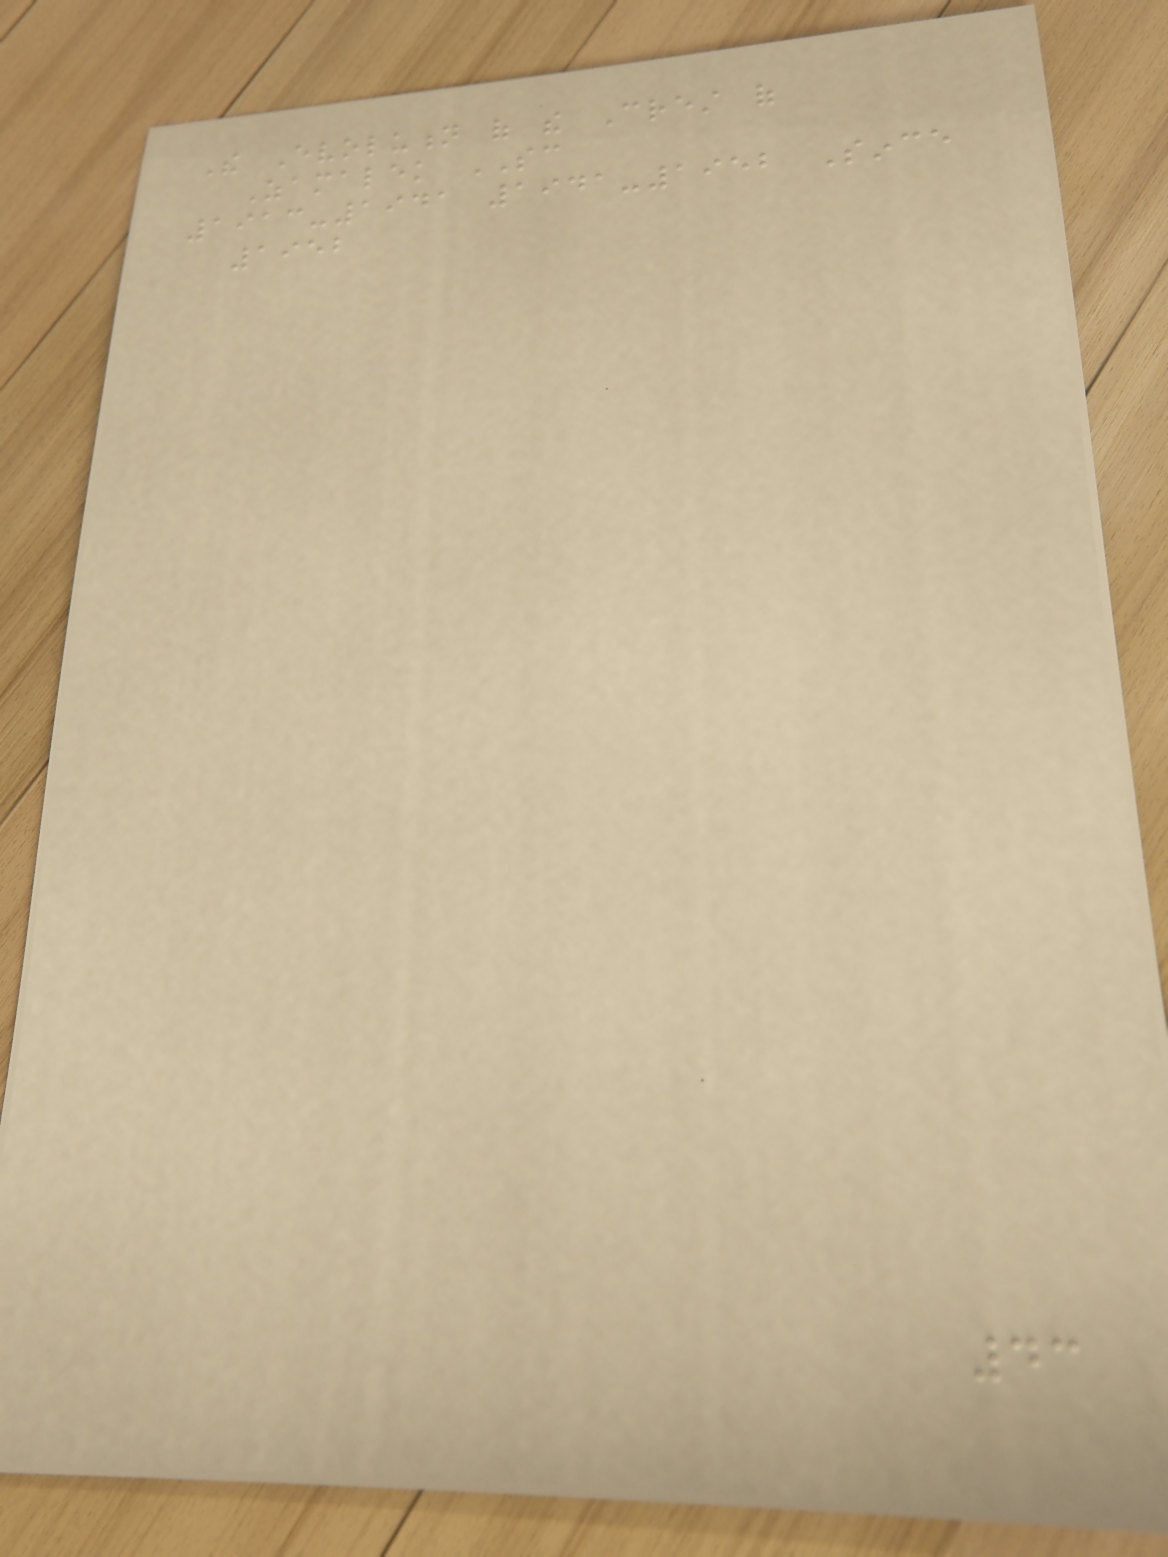The Evolution of the Crest of
Zamalek SC
1913-1941 1941-1952 Since
1952
43
